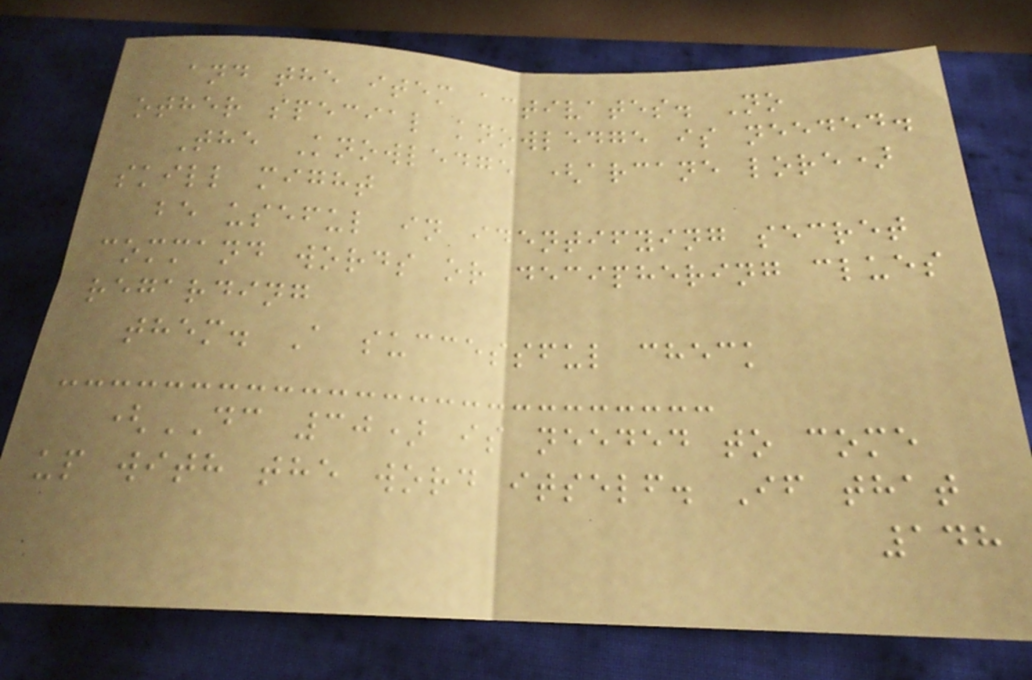and the item activates. No
other special knowledge is needed.
The Knowledge (arcane lore)
skill might
be useful in identifying secret
command words or deciphering clues
regarding
them. A successful check
(DC 30) is needed to come
up with the word itself. If that
148
